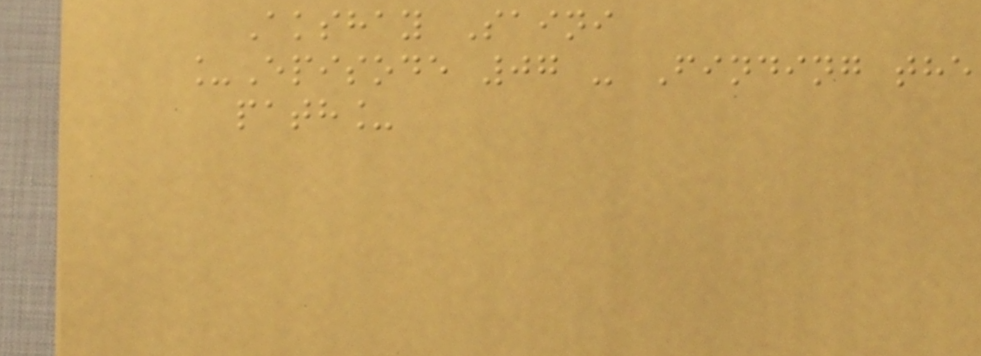Akshay Saini
_Episode 07 - Finding the
path_
